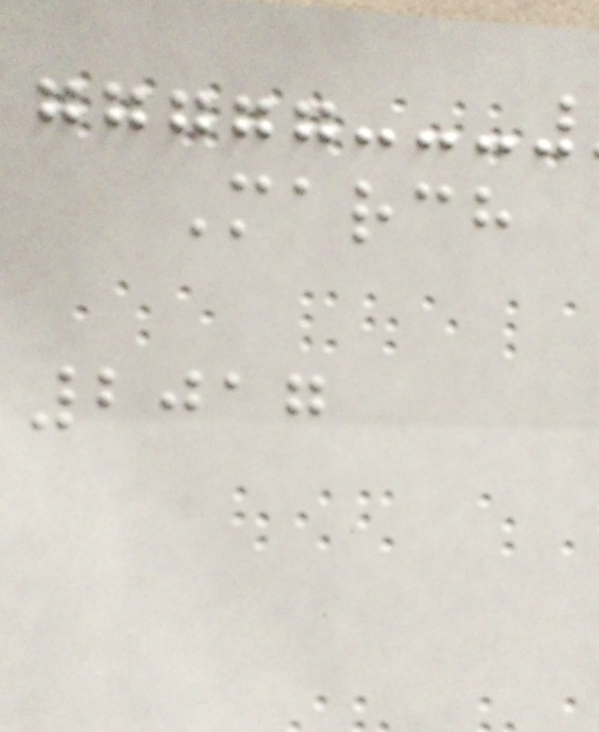March
2017
